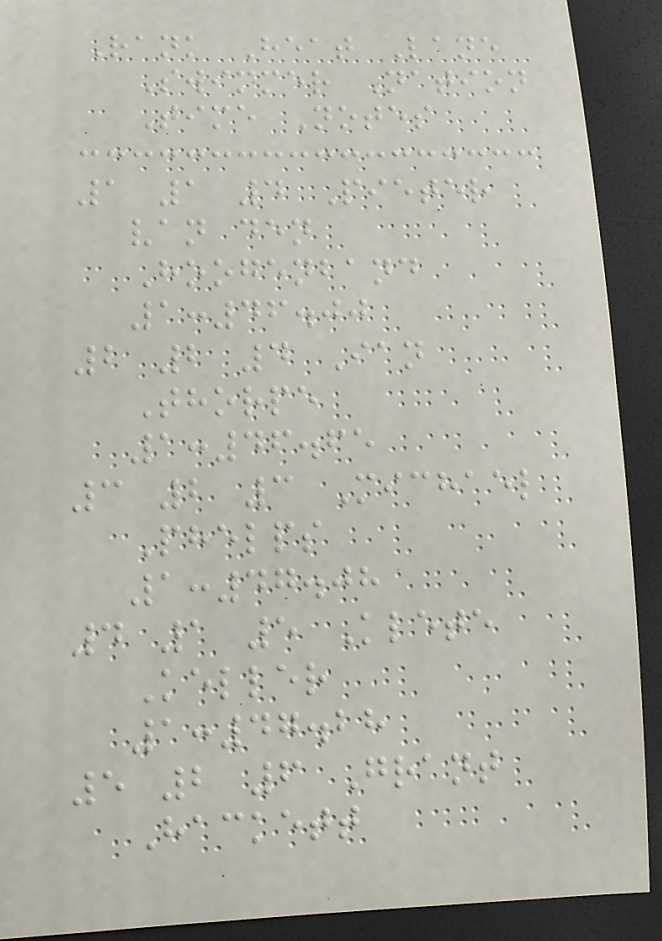Rank Heat Lane
Swimmer Nation
Time Notes
1 1 4 Pieter
van den
Hoogenband
1:46.00
2 2 4 Ian
Thorpe
1:46.65
3 2 3 Michael
Phelps
1:47.08
4 1 5 Klete
Keller
1:47.28
5 2 6 Grant
Hackett
